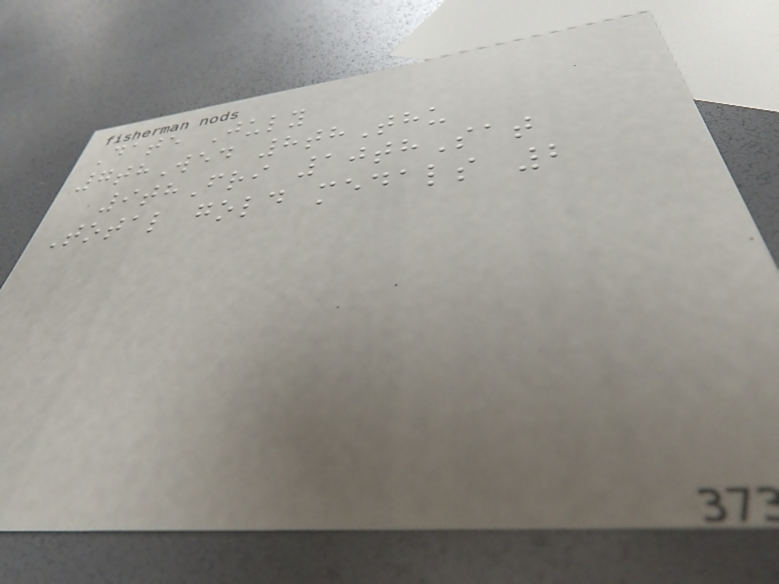Date July
7thWed 8thThu
9thFri 10thSat
Total gold medals 2
